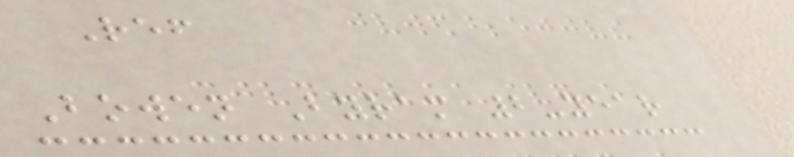Ref
Bowen Byram 2-year
